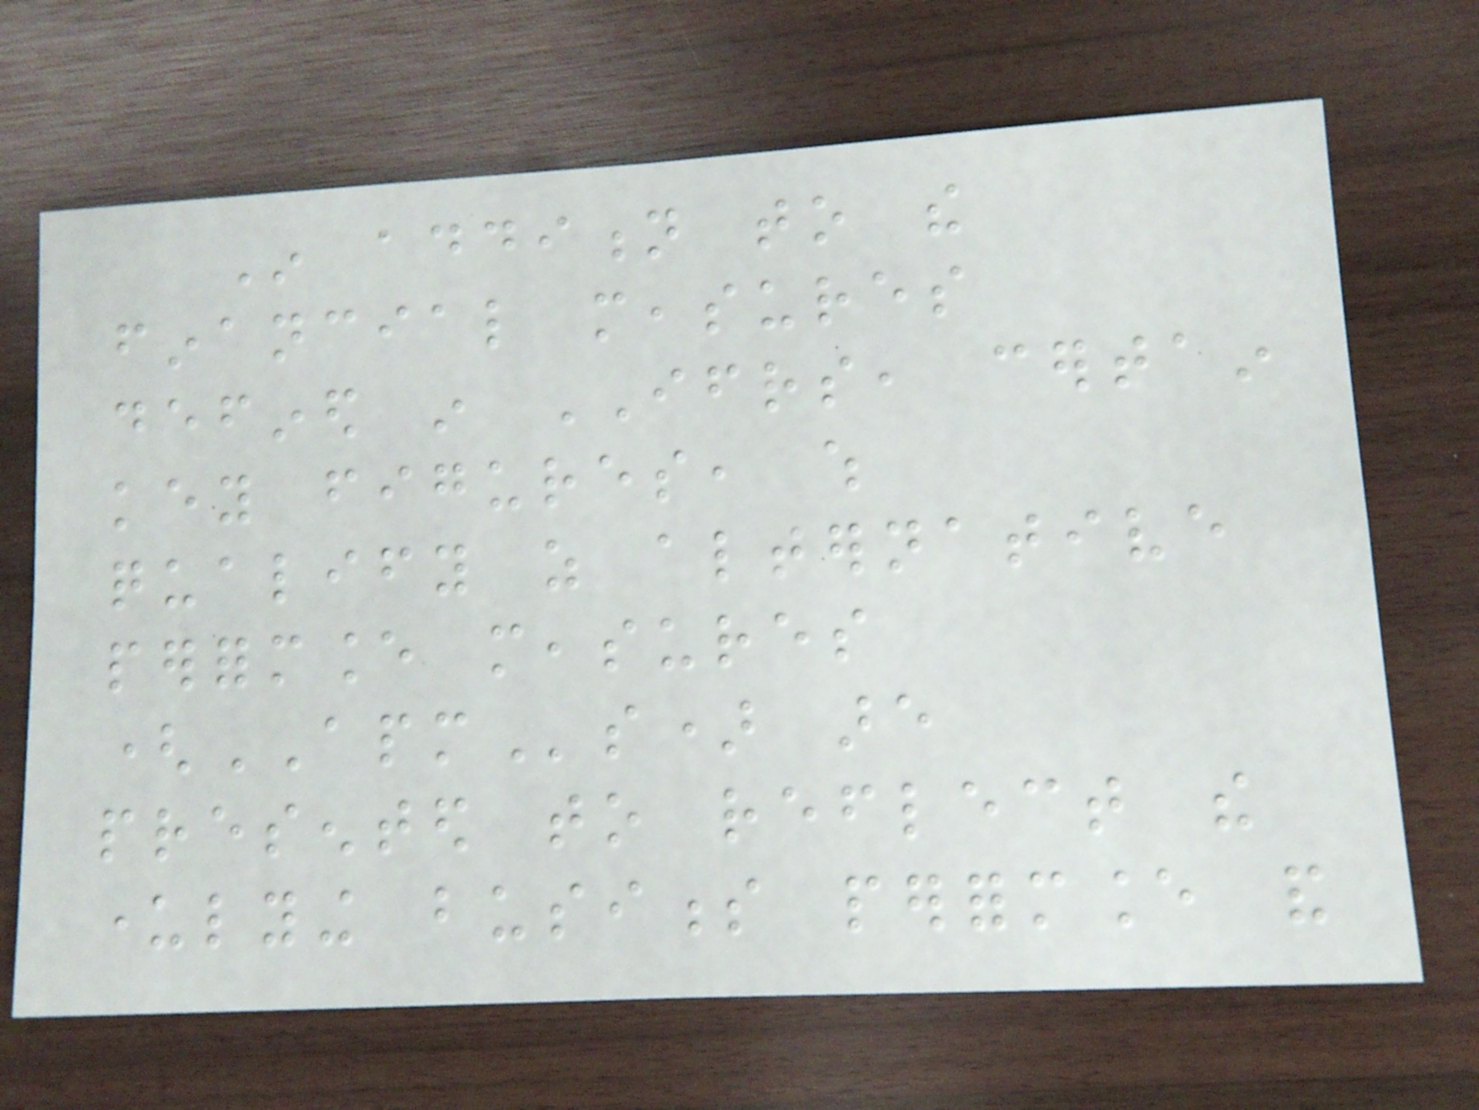In addition to the
financial measures
defined in IFRS, certain
key figures, which
qualify as alternative
performance measures
(APMs) are
presented to reflect the
underlying business performance and
